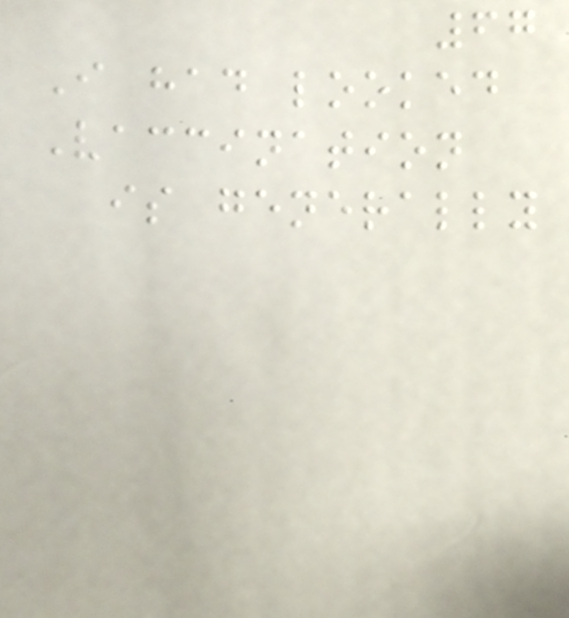67
I had looked
Vaccination
is generally
